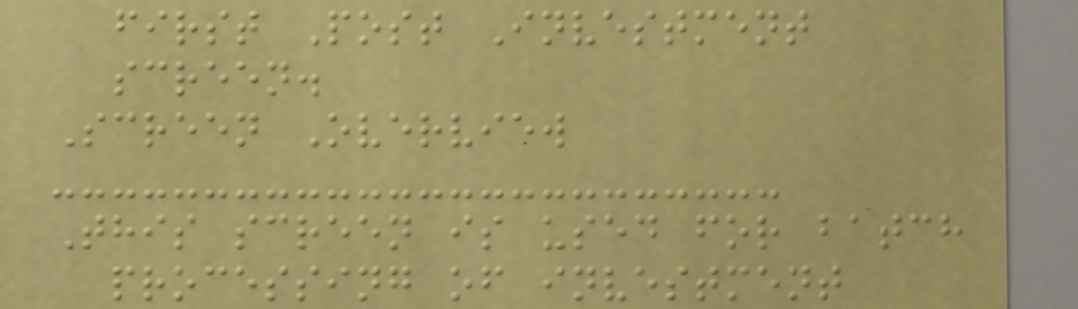first Post Investment
screen.
Screen Overview
This screen is used for batch
processing of investment
